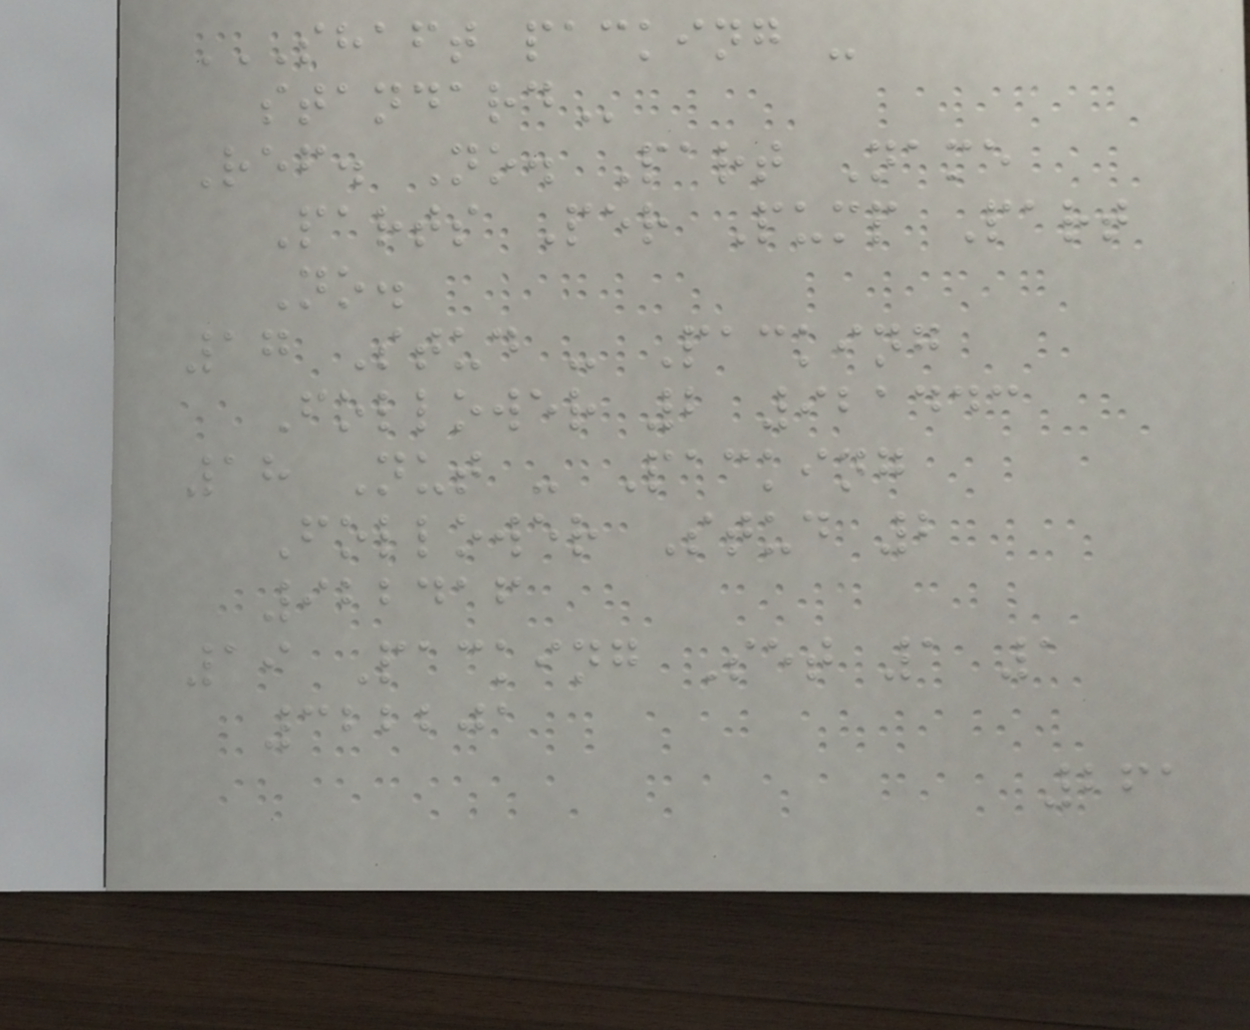SHAFT PACKING -
STANDARD
Ref. No. Part Name
Parts Per Pump Part
No.
17 Stud - Packing
Follower 2 921443
18 Nut - Packing
Follower Stud 2
922416
19 Packing Set 1 1
322201
261
